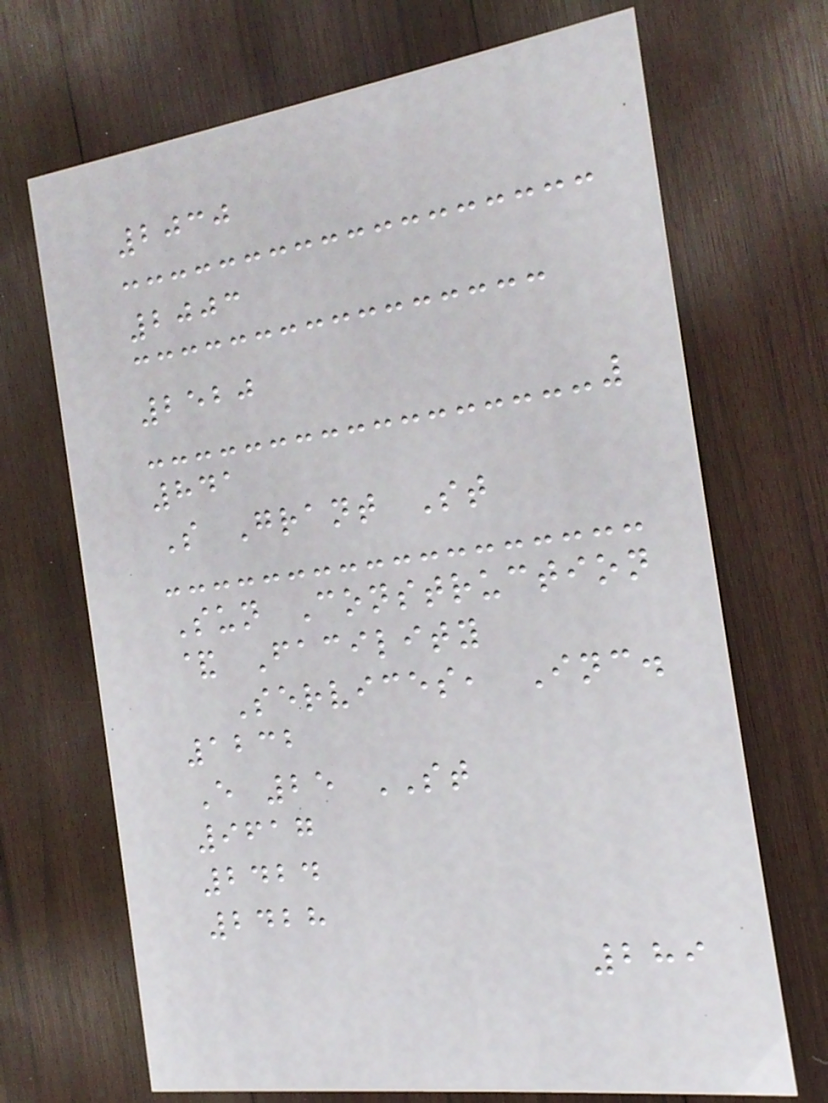2030
2003
2520
841
S Grant St
Sun Construction
& Facility
Services, Inc.
1232
E 25 ST
9617
2424
2428
289
